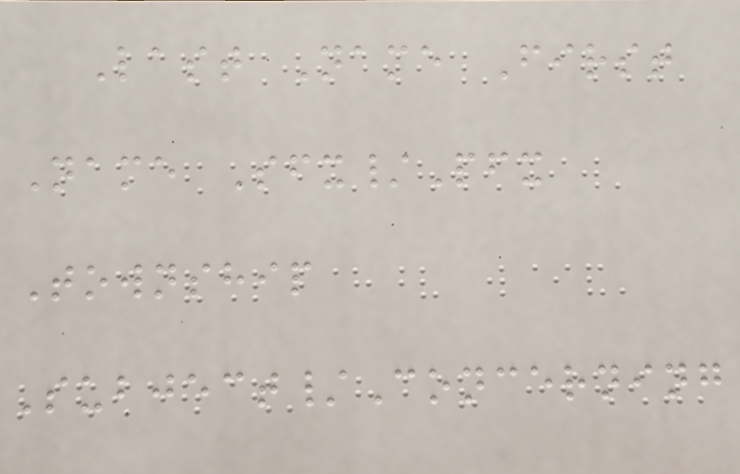Last Name First
Name Sfx/Pfx
Township
Subject/Concerning
